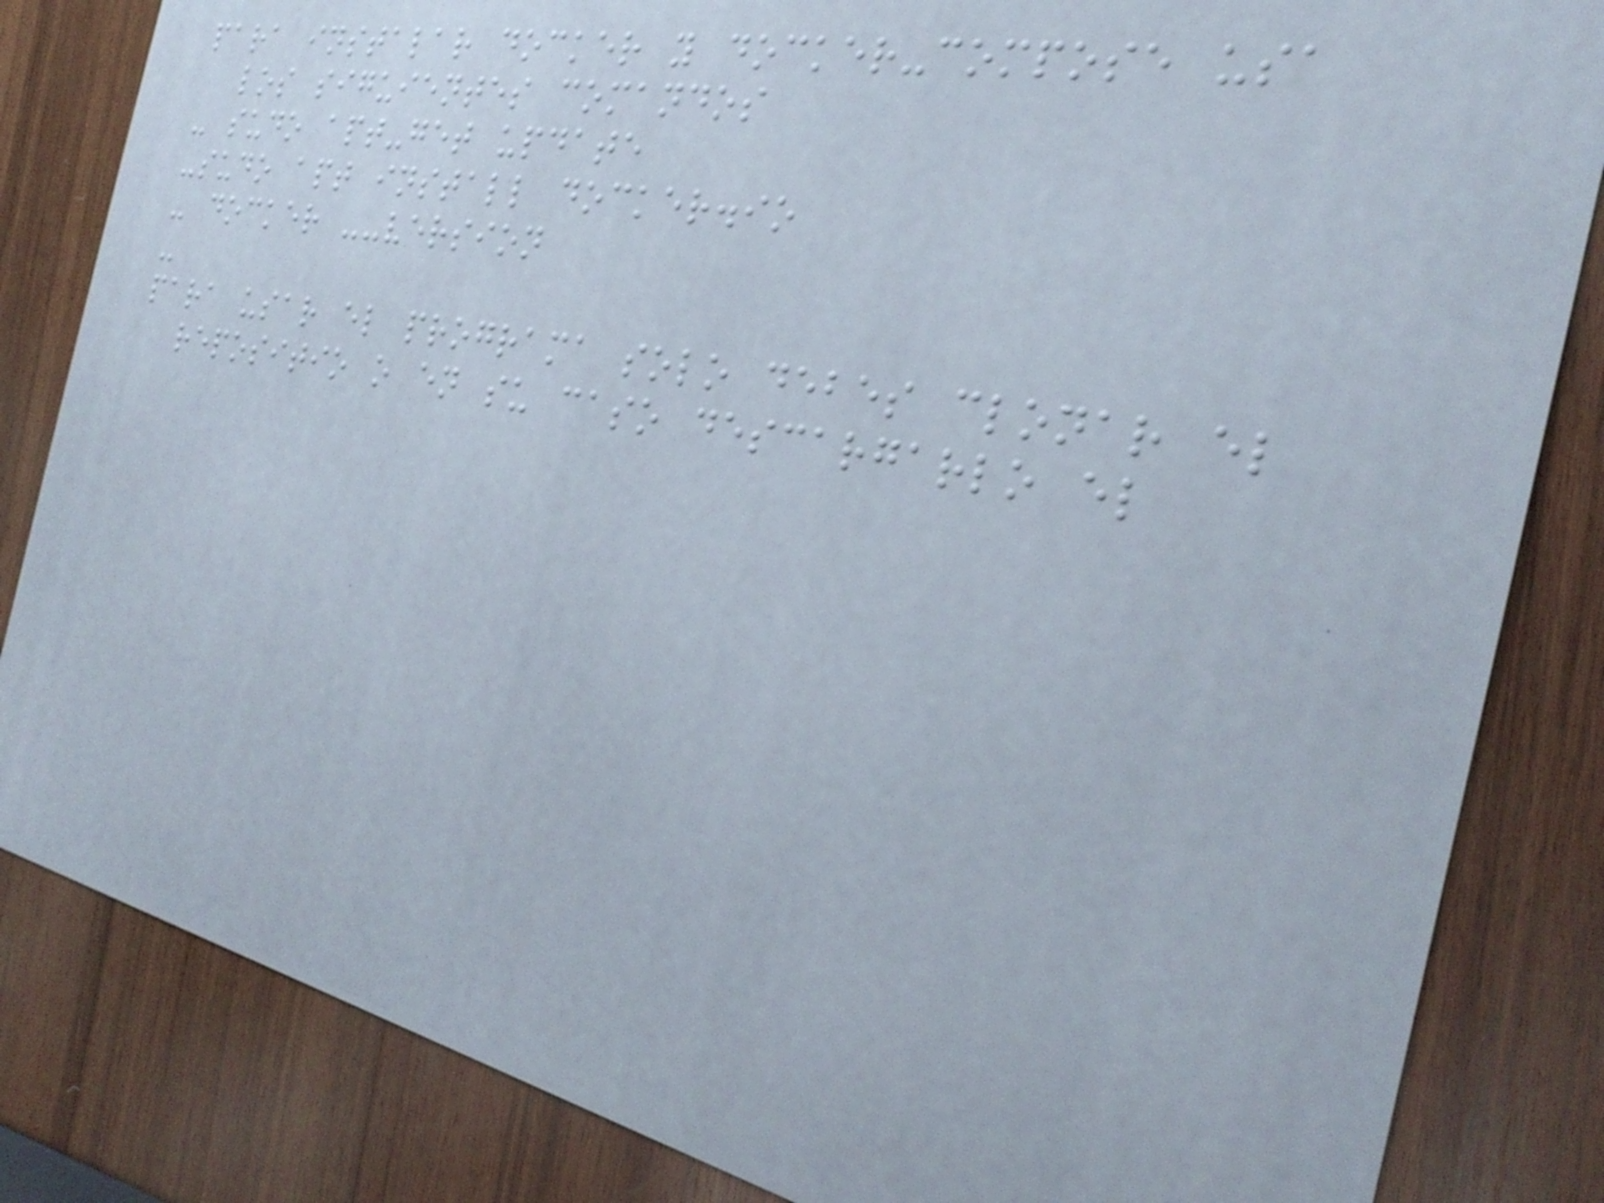para instalar docker y docker-compose usa
los siguientes comandos
- sudo apt-get update
-sudo apt install docker.io
- docker --version
-
para usar el programa solo debes clonar el
repositio o en su caso descargarlo el
